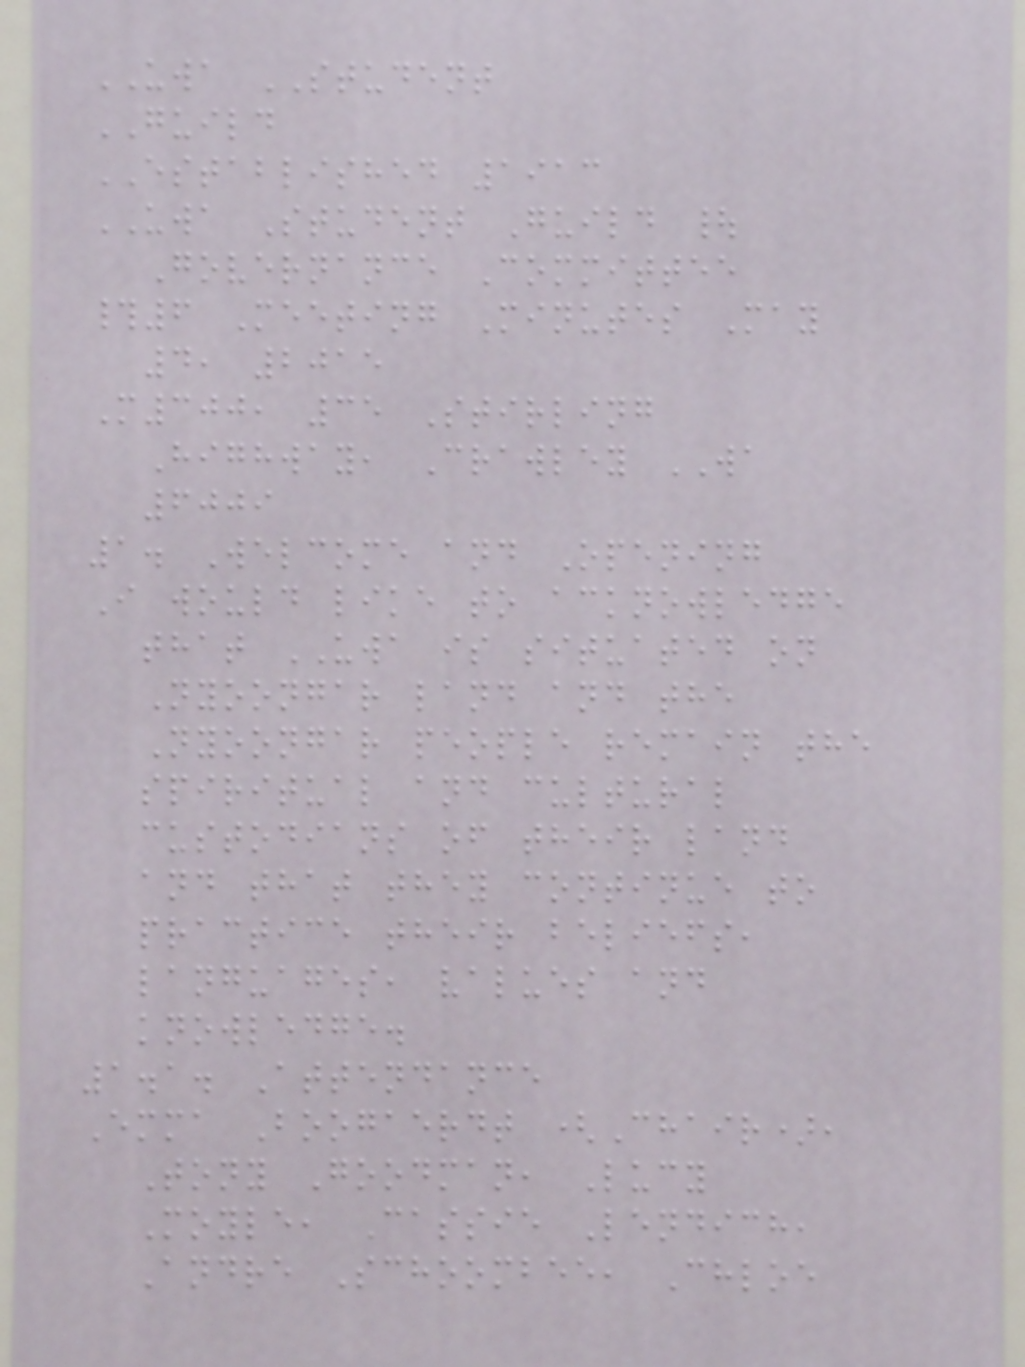UWA STUDENT
GUILD
ESTABLISHED 1913
UWA Student Guild |
Governance Committee
#6 Meeting Minutes May
4, 2015
M300, 35 Stirling
Highway, Crawley WA
6009
1. Welcome and Opening
I would like to acknowledge
that UWA is situated on
Nyoongar land and the
Nyoongar people remain the
spiritual and cultural
custodians of their land
and that they continue to
practice their beliefs,
languages, values and
knowledge.
1.1. Attendance
Emma Boogaerdt (Chair),
Tony Goodman, Lucy
Moyle, Cassie Lendich,
Andre Schoombee, Chloe
